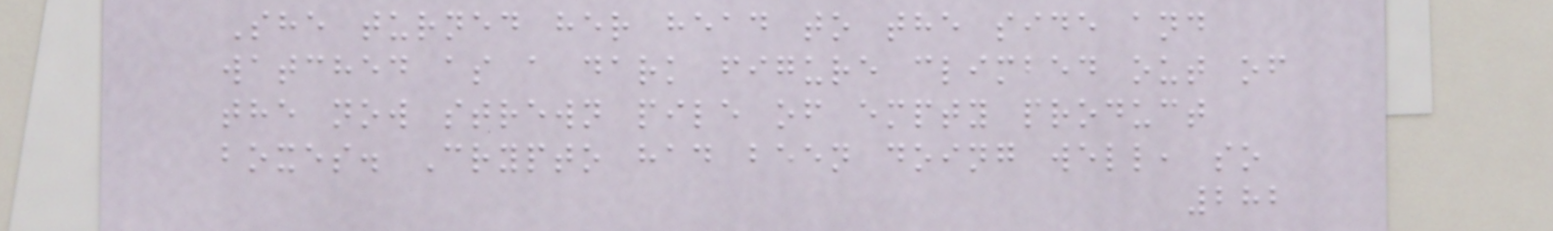She turned her head to the side and
watched as a dark figure climbed out of
the now strewn pile of empty product
boxes. Crypto had been doing well, so
282
